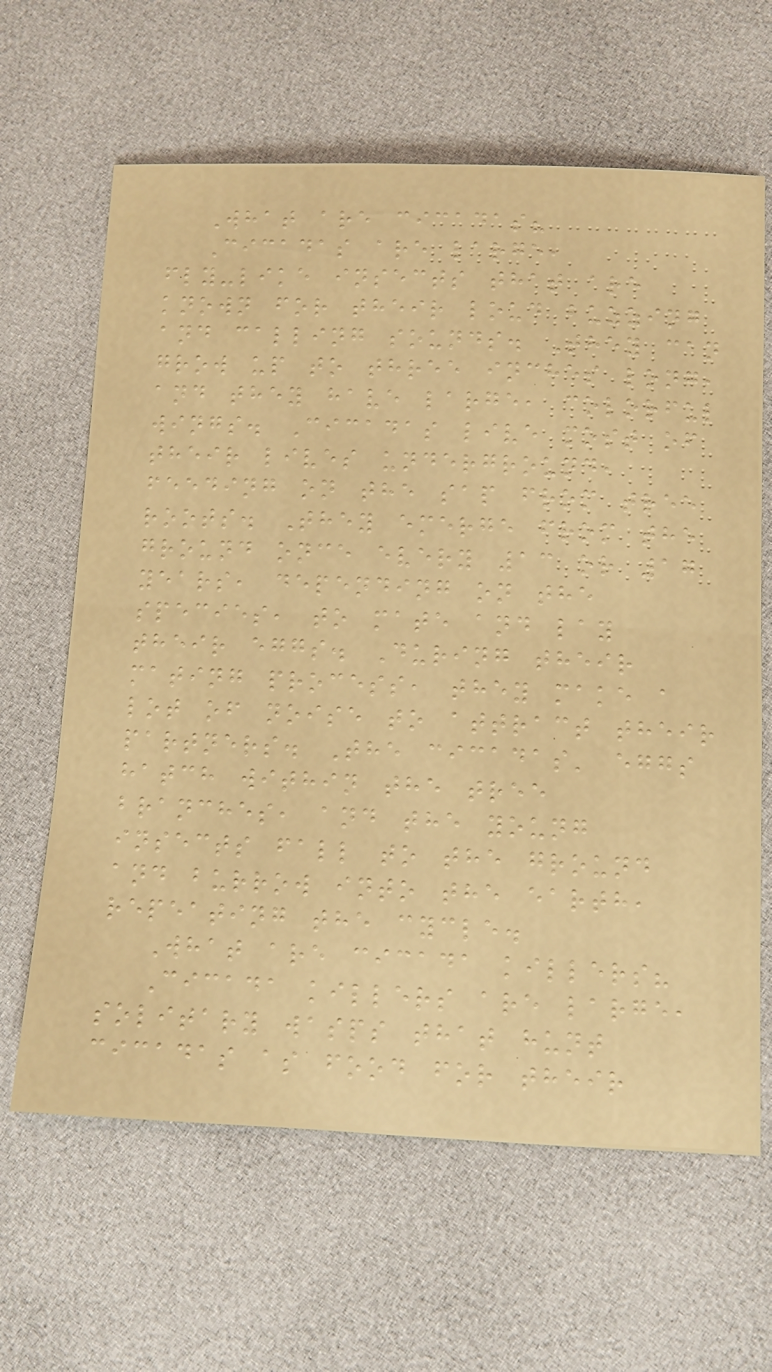What are cicadas?
Cicadas are large,
fly-like insects that are
known for their loud buzzing
and calling sounds. They can
grow up to three inches long,
and they have large, colorful
wings. Cicadas live most of
their lives underground,
feeding on the sap from tree
roots. They emerge from the
ground once every 13 or 17
years, depending on the
species, to mate and lay
their eggs. During their
mating process, they make a
lot of noise to attract their
partners. The cicadas' eggs
hatch within the tree
branches, and the young
insects fall to the ground
and burrow into the earth,
repeating the cycle.
What are cicada killers?
Cicada killers are large,
solitary wasps that hunt
cicadas as food for their
